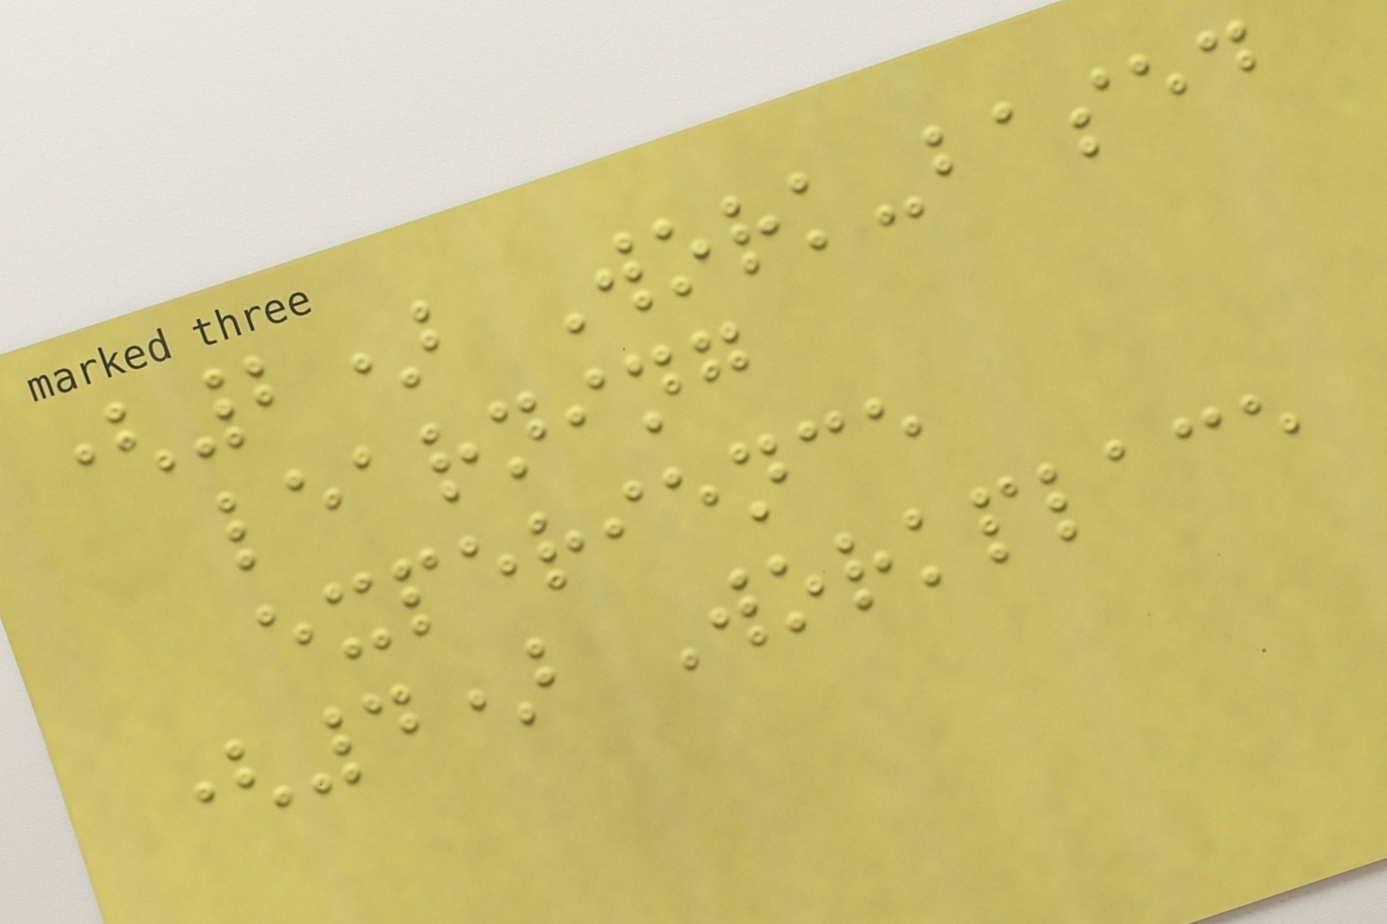(2) Work-based
learning
experience
(4) Workplace
